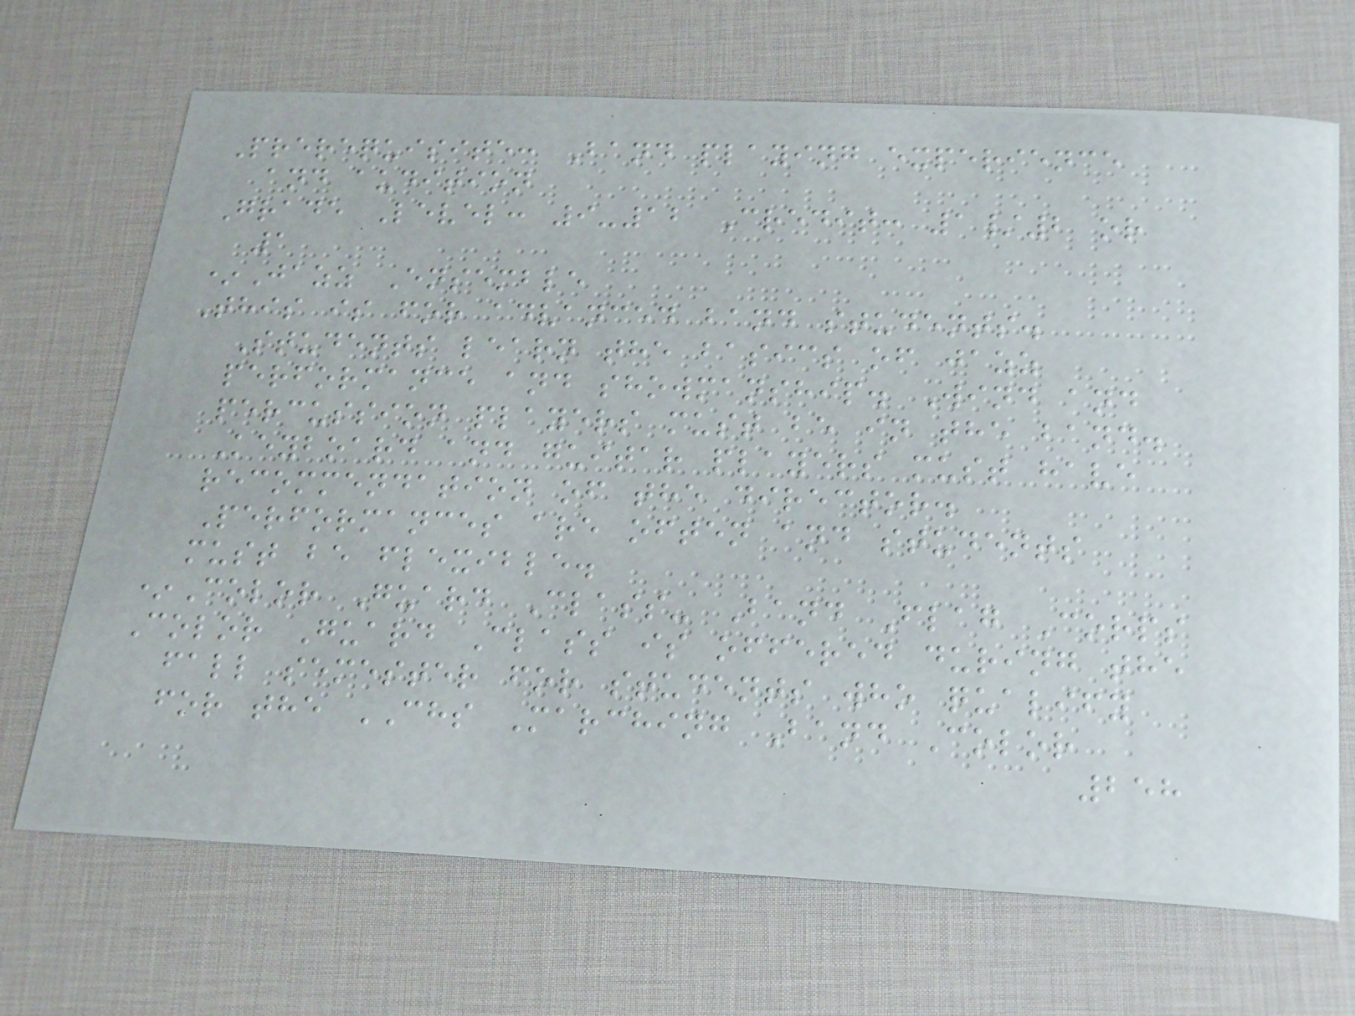Prerequisite: Band playing experience
and audition
Grade Level: 9-12 Credit: 1/2 or
1
*Jazz Ensemble
This is for advanced band students.
Students learn the basics of jazz
performance and showmanship. Wind and
percussion players must be in the band.
Keyboard and guitar players must have
recommendation of the director.
Performances are often and students
must be flexible.
*Color Guard Class- Band Flag Corps
Color Guard Class is offered during the
fall semester for students who qualify
for the CHS Marching Band Color
258
